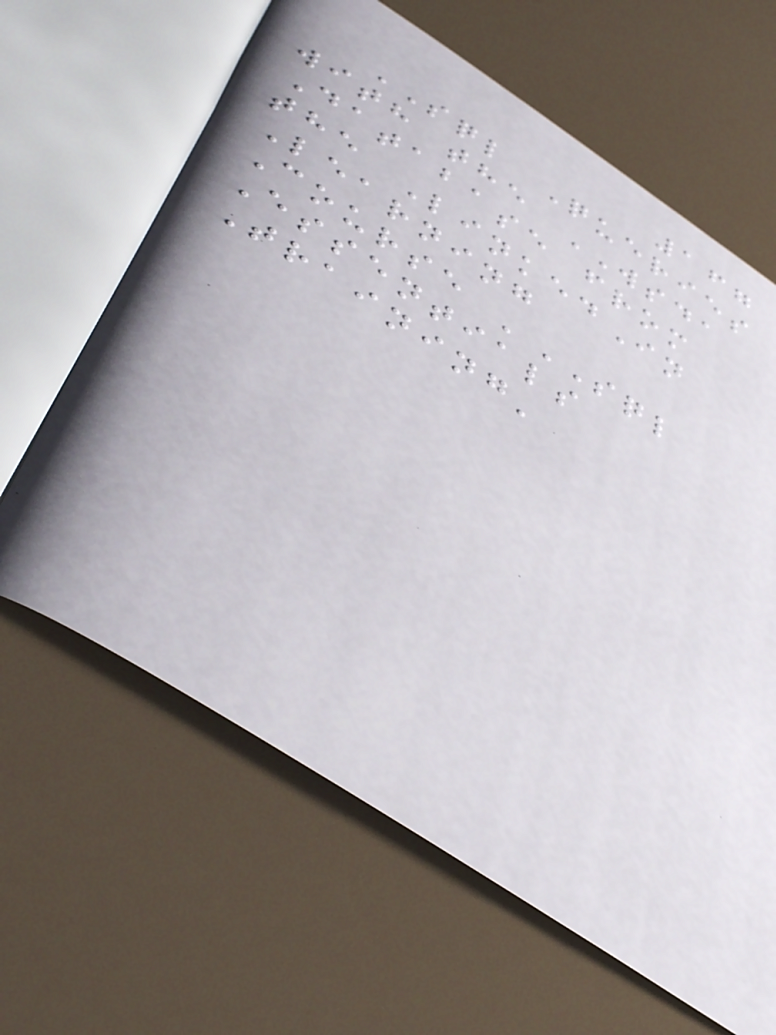167
SQL Queries
with the WSDA
Database from
the LinkedIn
Learning
Course 'SQL
Essentials
Training'
